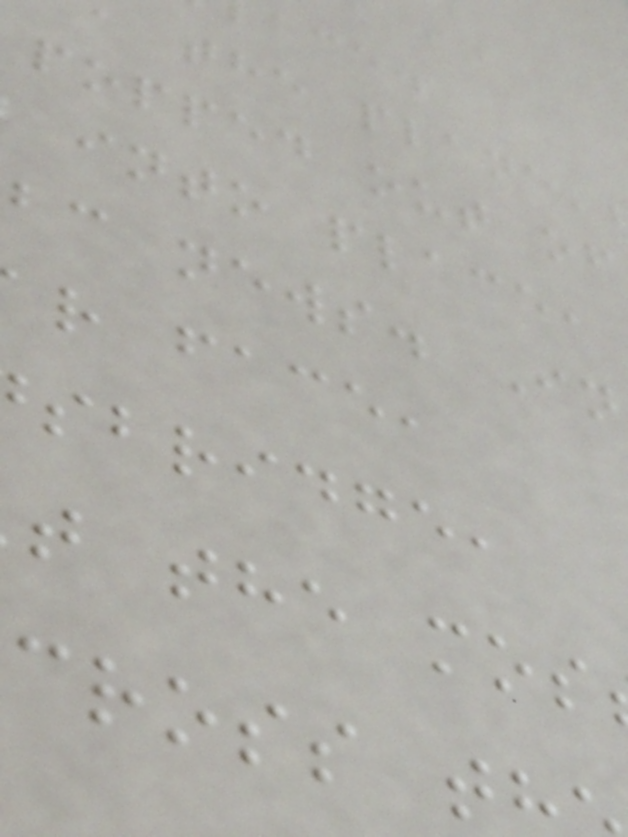the plane'
popped out of
into place,
bc news. In
r face,
sbridge,
t the mos
